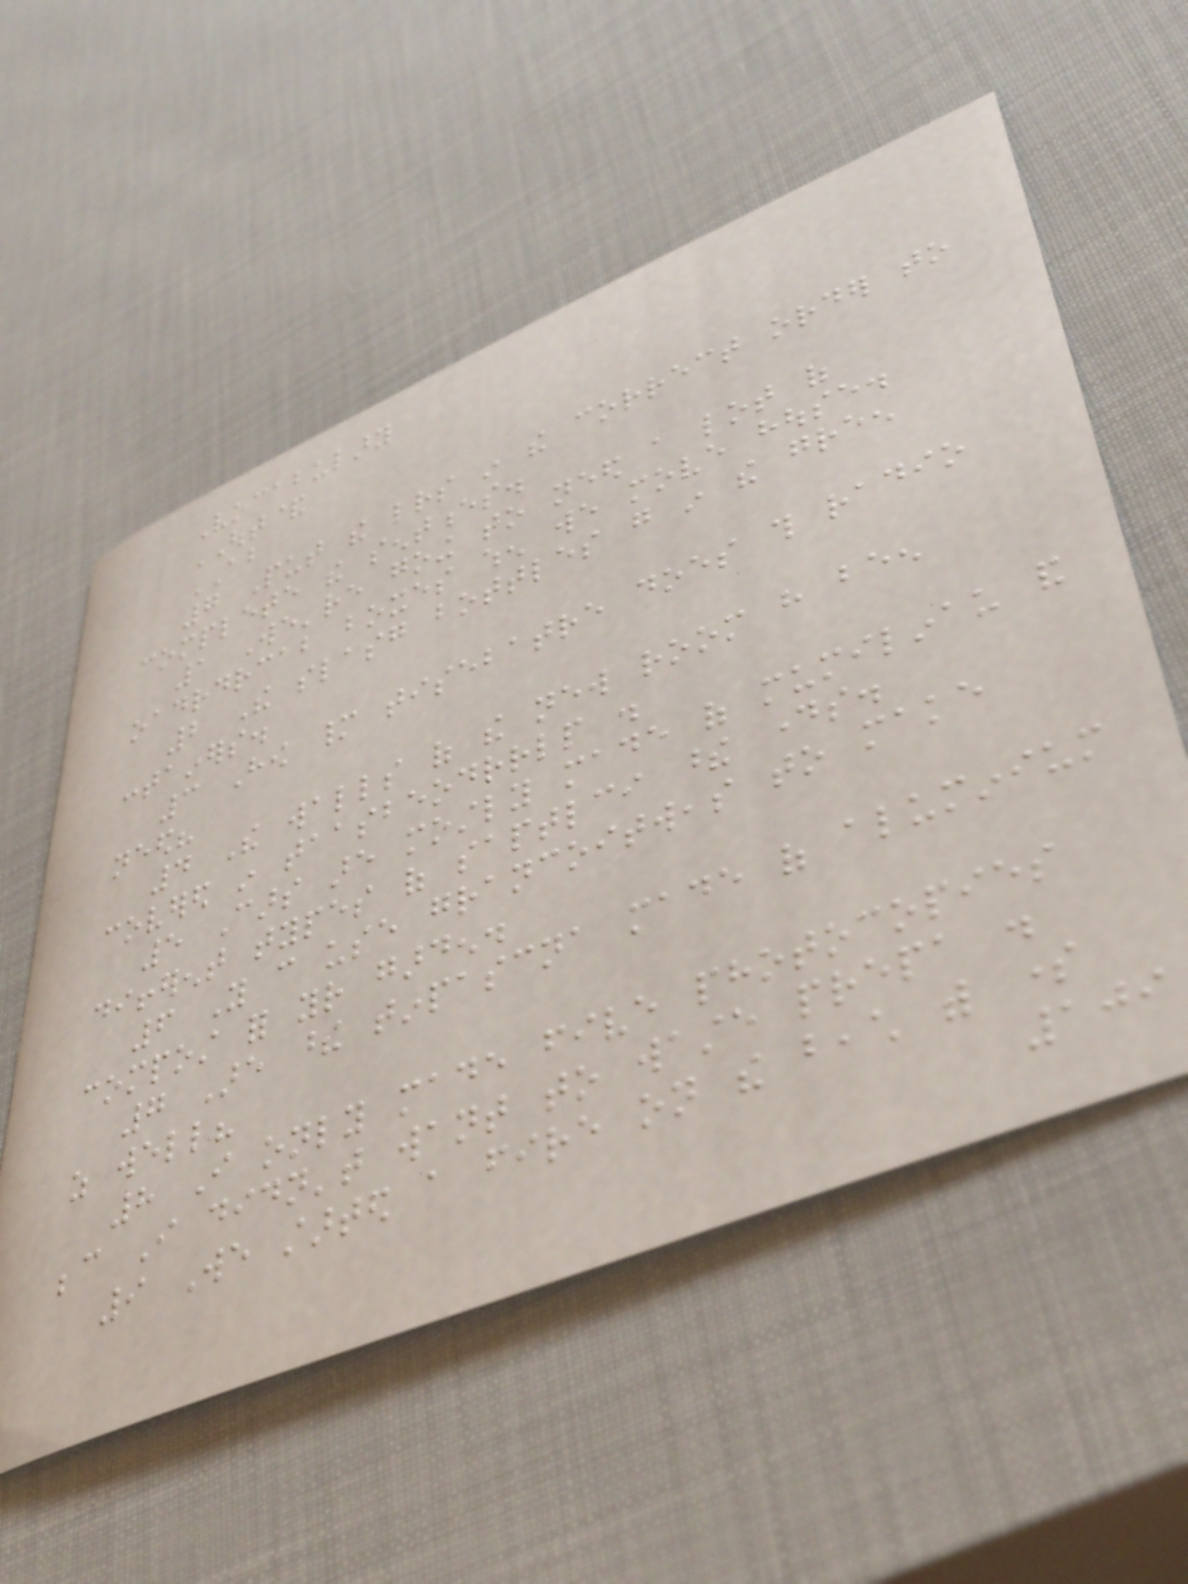Vocabulary
OUT&
ABOUT
7 Put the letters in the correct order to
complete the sentences.
1 We're going to need a lot of
oadrdrcab boxes when we move house.
2 The slasg bottles go in the green
containers.
3 How many tisebatre does this radio
need?
4 The walls of the new room have been
covered in taasbeodrrlp .
5 Cars are mostly made of mumilinau and
different types of saptlci these days.
6 You can use grancoitweas to make
compost for your garden.
7 Are these tinpascna made of aluminium
as well?
8 I only made five photocopies
because I didn't want to waste prepa .
9 We started a fire on the beach with some
109
